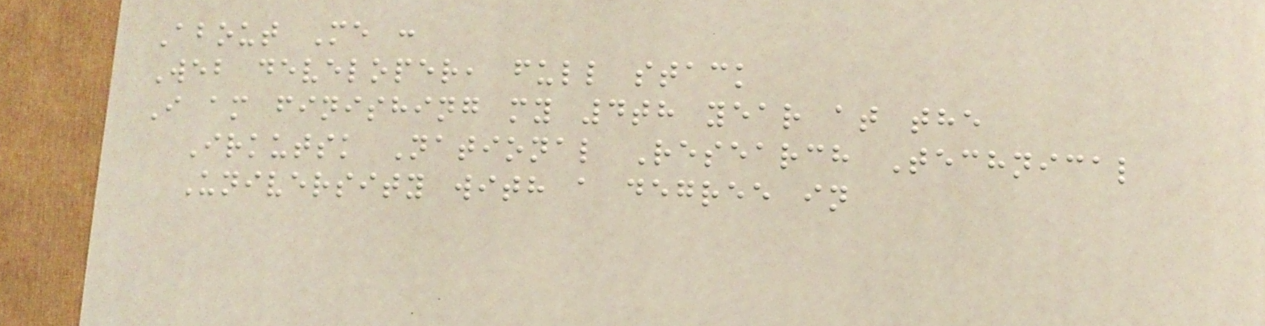About Me :
Web developer, full stack
I am finishing my 4th year at the
Irkutsk National Research Technical
University with a degree in
